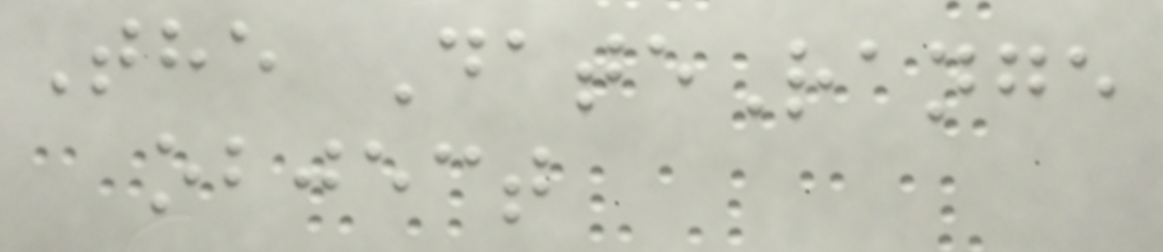The DateRange
object
